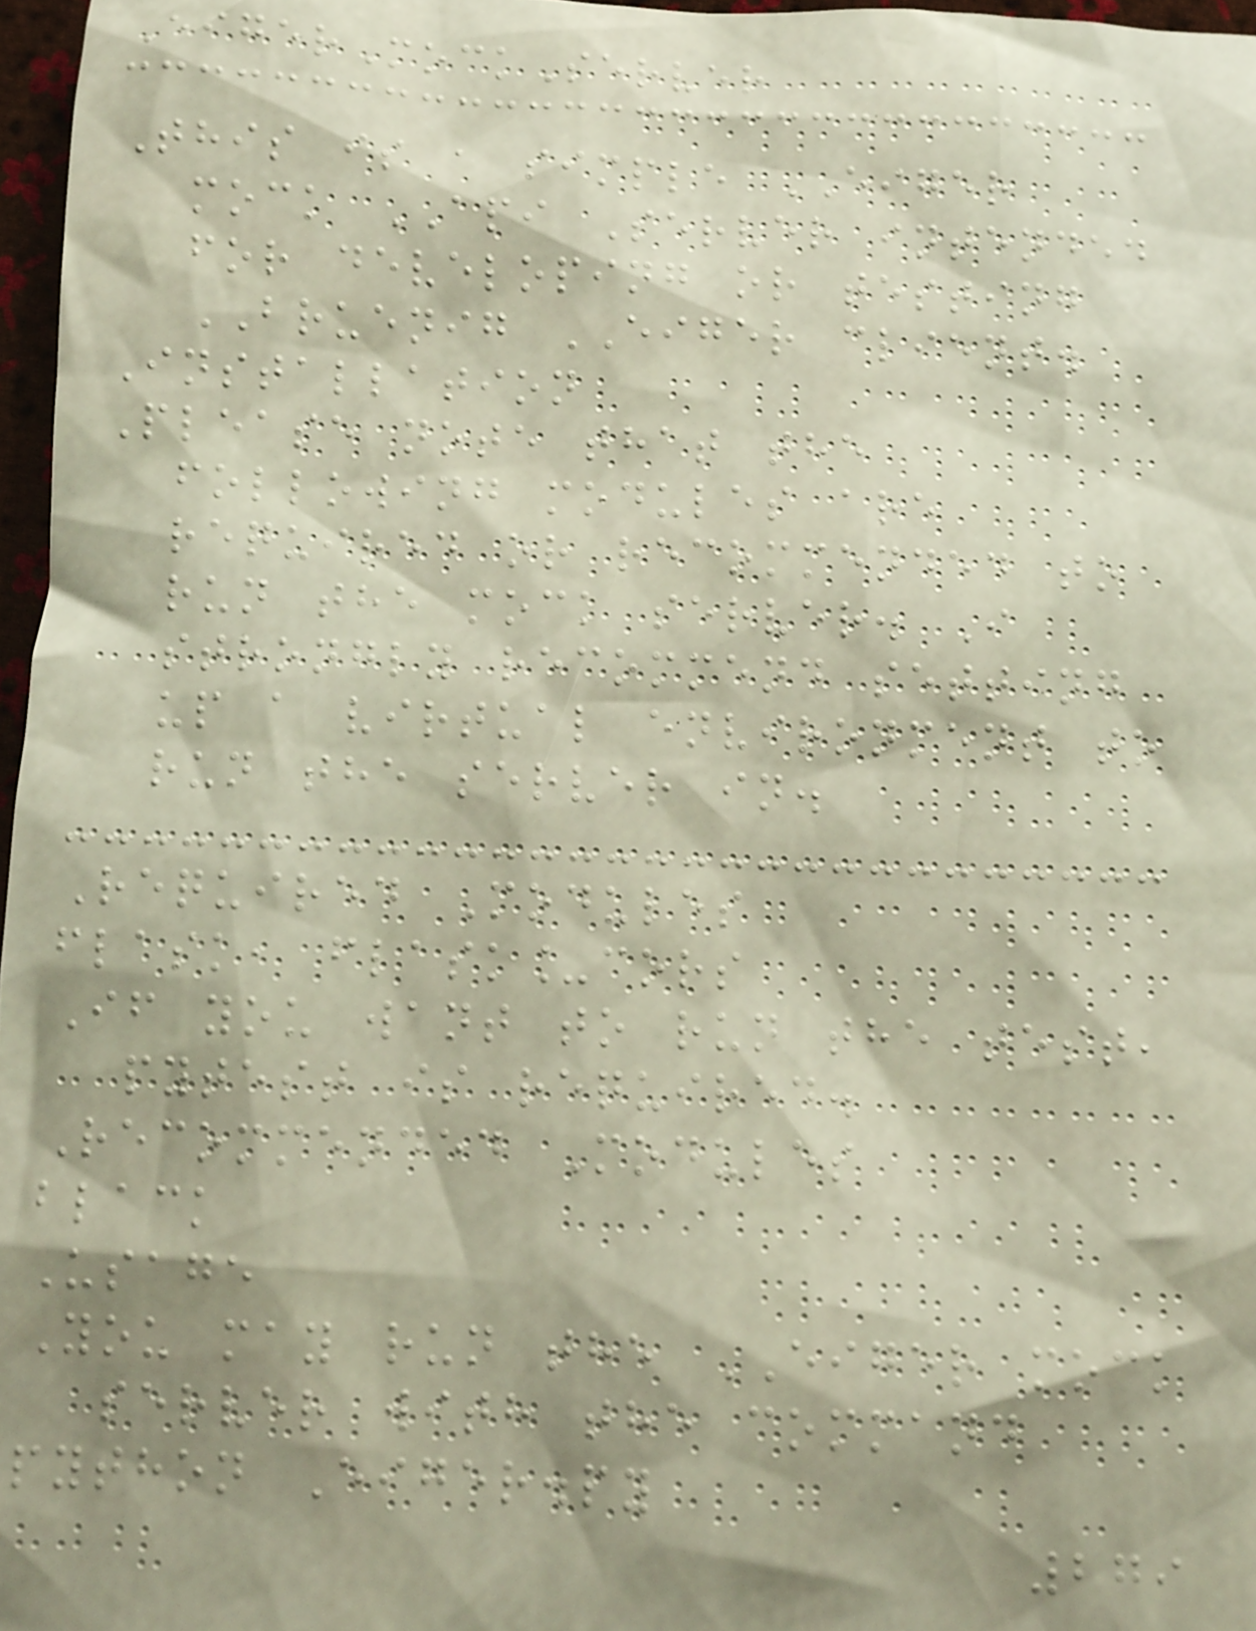EigerMockServer
This is a simple EIGER
mock API Server intended
for developing or testing
BRUENIG EIGER client.
Installation
Please note that the
following modules are
required or recommended to
run the mock server. I
strongly recommend setting
up a virtual environment to
run the server in.
Required Modules
flask, flask_cors
If you want to run the test,
pytest is required.
Recommended Modules
black
Usage
You may run the EIGER mock
server with the command
python Eiger.py
279
